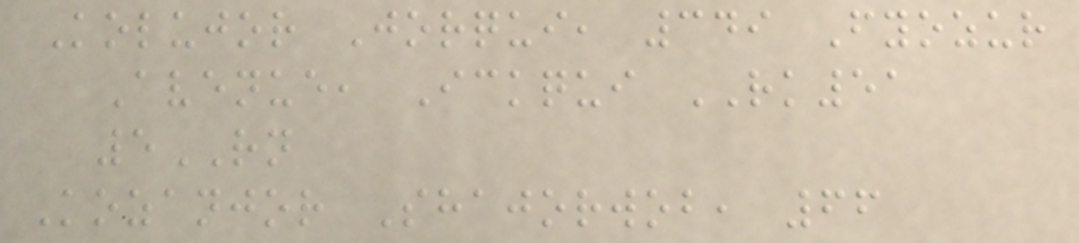Kolujor Jorqui, 349 Fyozur
Avenue, Ickqui RK51
5RN
Kozanjor Shajorwob, 66
